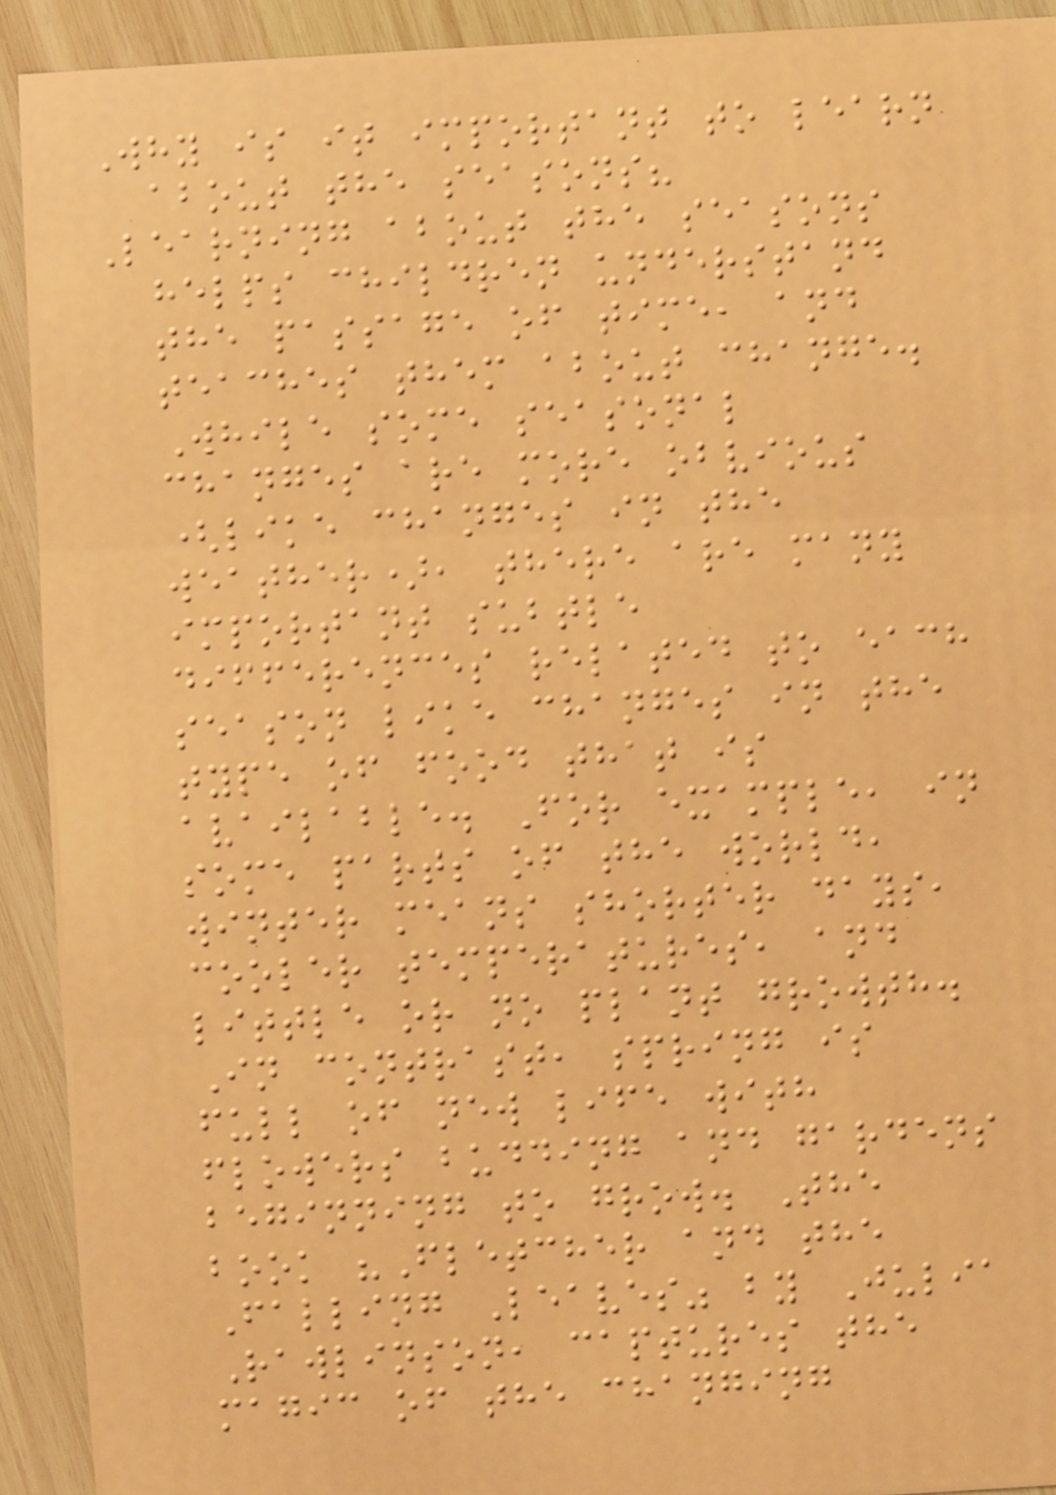Why is it important to learn
about the seasons?
Learning about the seasons
helps children understand
the passage of time, and
teaches them about change.
While some seasonal
changes are more obvious
(like changes in the
weather), there are many
important subtle
differences related to each
season like changes in the
type of food that is
available. For example, in
some parts of the world,
winter means shorter days,
cooler temperatures, and
little or no plant growth.
In contrast, spring is
full of new life with
flowers budding and gardens
beginning to grow. The
book "Fletcher and the
Falling Leaves" by Julia
Rawlinson, captures the
magic of the changing
